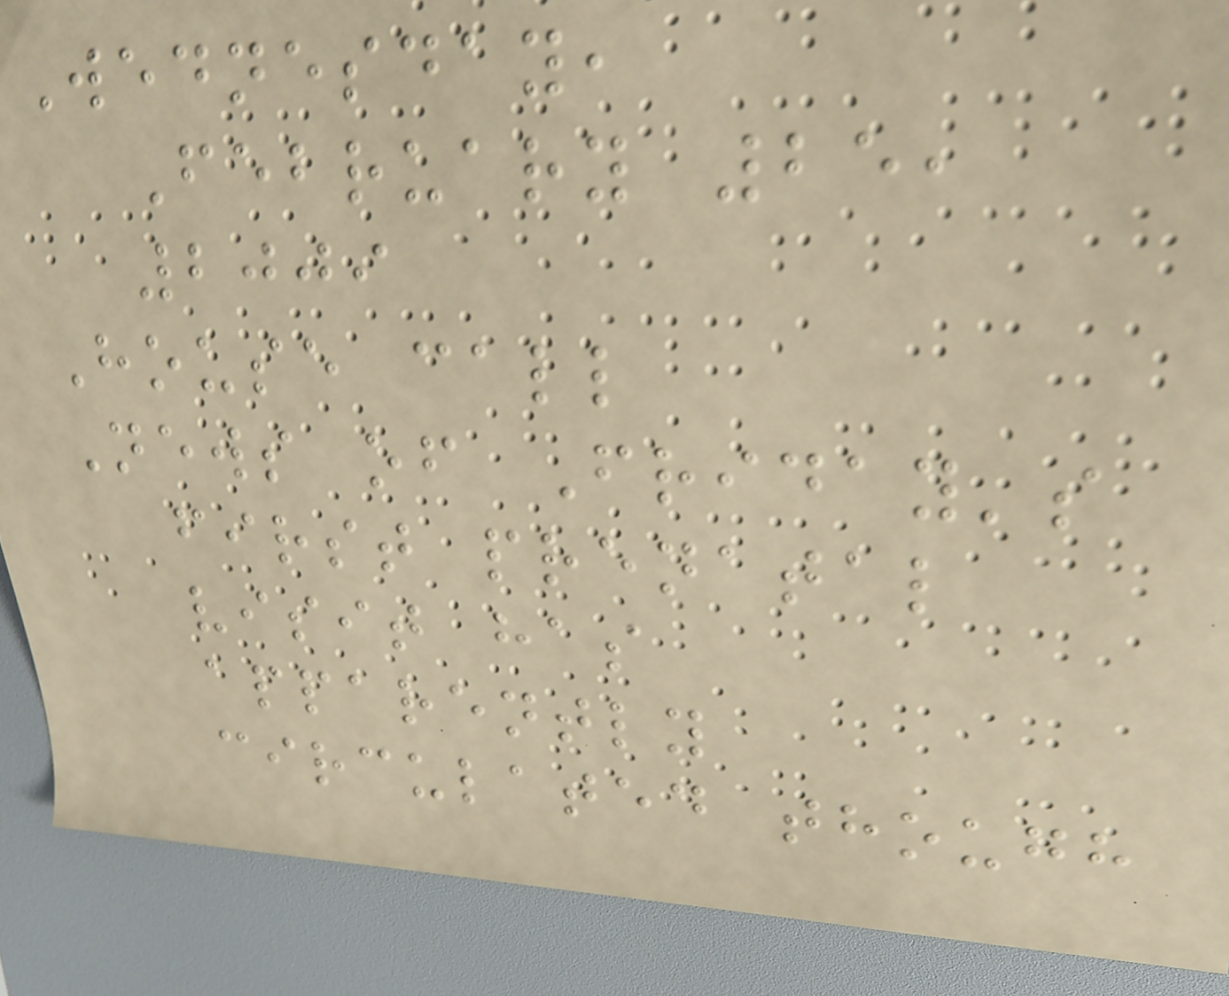Wednesday,
February 25,
2009
House call
News of Friday's
first prenatal
visit has
apparently
circulated though
